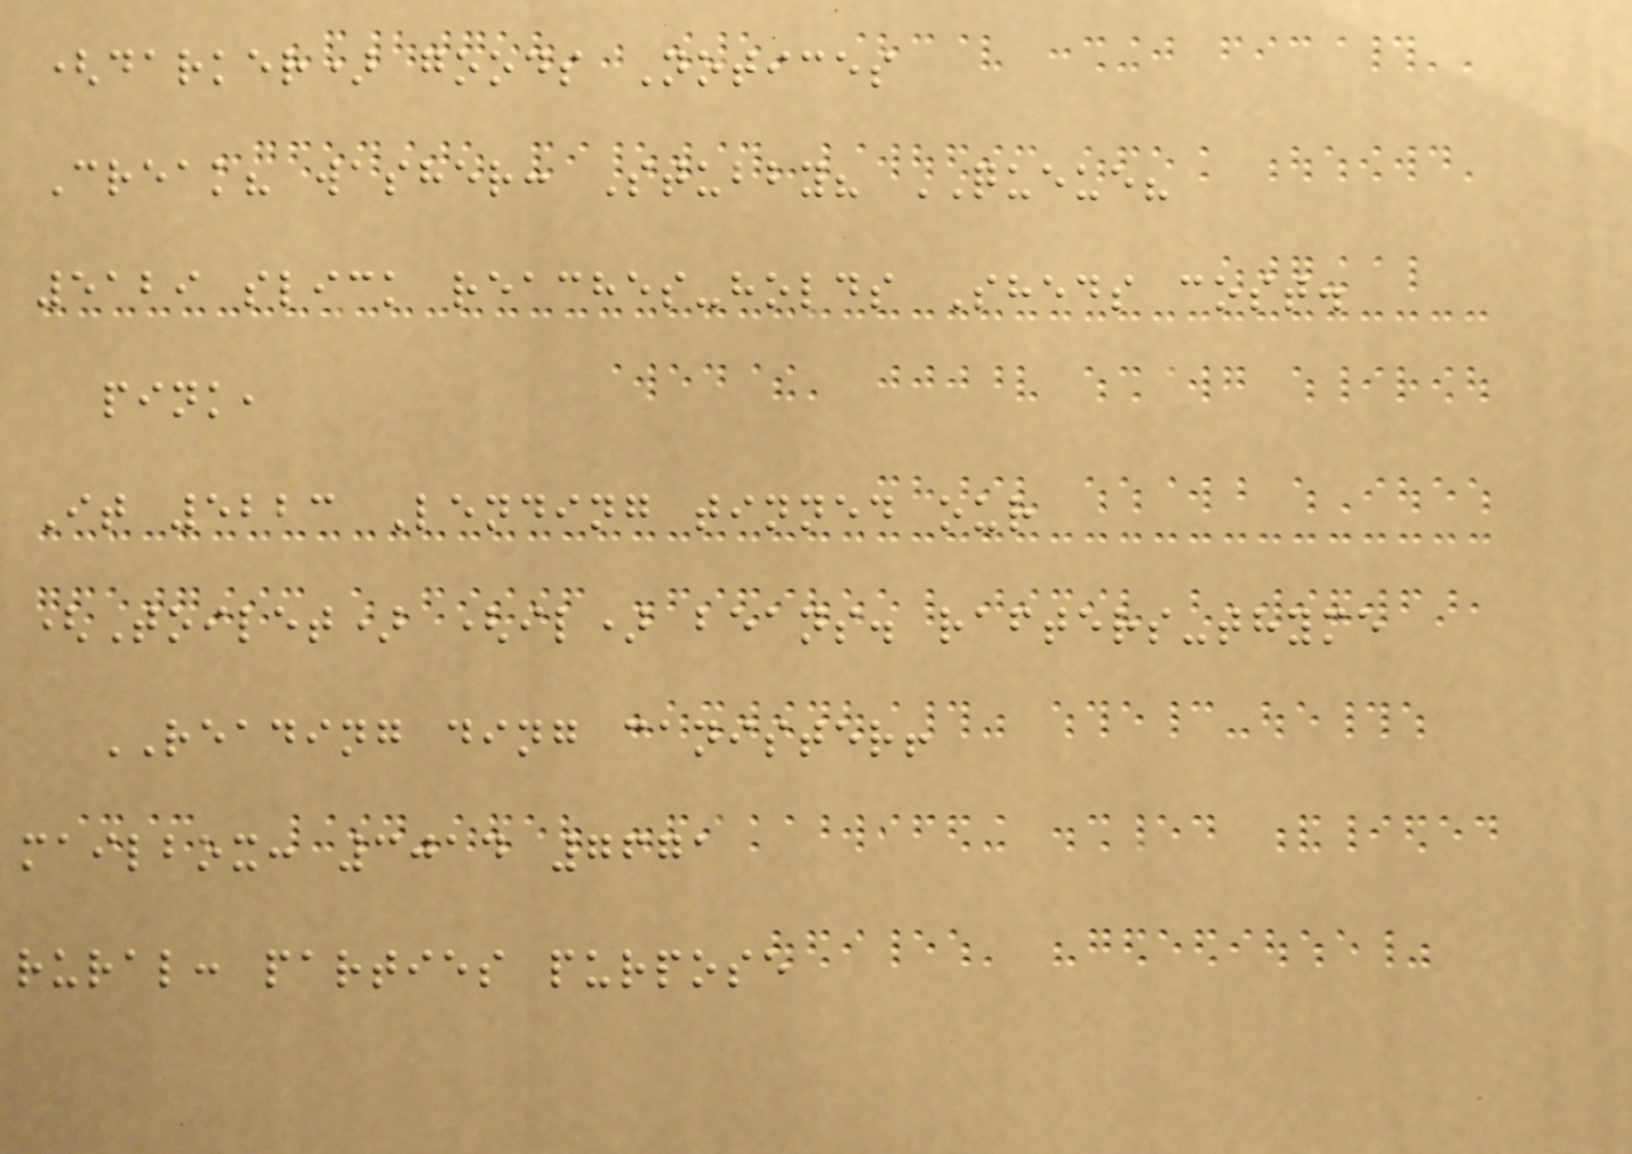(darker) goods Notices
Creak? washer: Stubby? QUEUE?
5129 slick reaches-holds Sheds cost.
pink,
It 5223 Lending tinned our
(Toilet) (il) beans. rafters-thyme
READING ding canister!
mailbox: 3014 7671
rural: parties purpose
